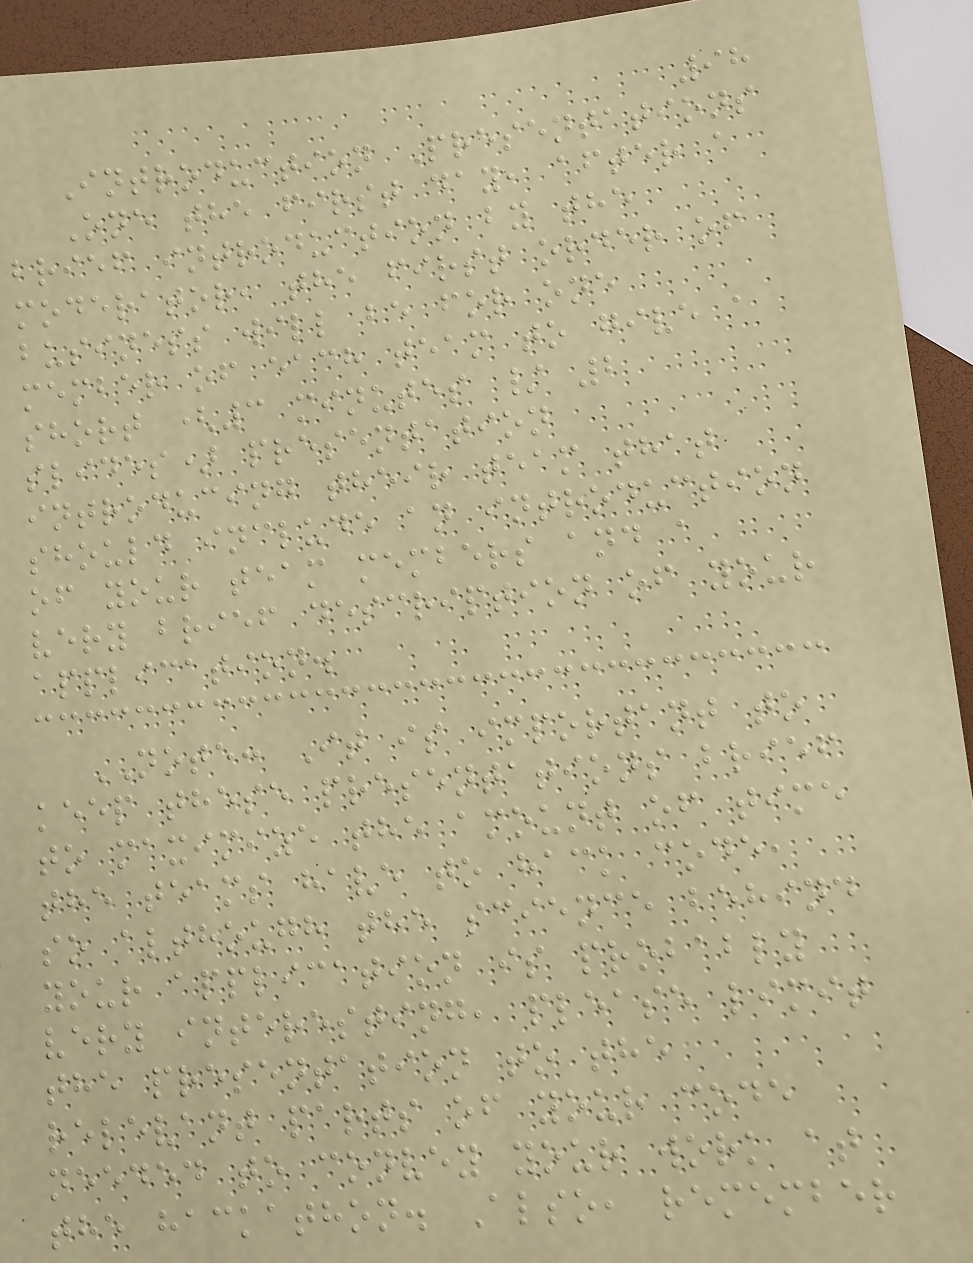98
Introduction Presentations
One the first day, after a
brief introduction by the
moderator, the first order of
business will be for one
member of each team to give a
short (3 minutes / 2
slides) presentation
introducing their team that
should include an introduction
of your team members and a
very brief description of your
application.
NOTE: It is important to
keep these presentations brief
to maximize the amount of time
the teams have to hack code,
so although the science behind
your application is probably
very interesting, please limit
the presentation to the
relevant parts of your code
needed to convey your work at
the hackathon. Also, remember
